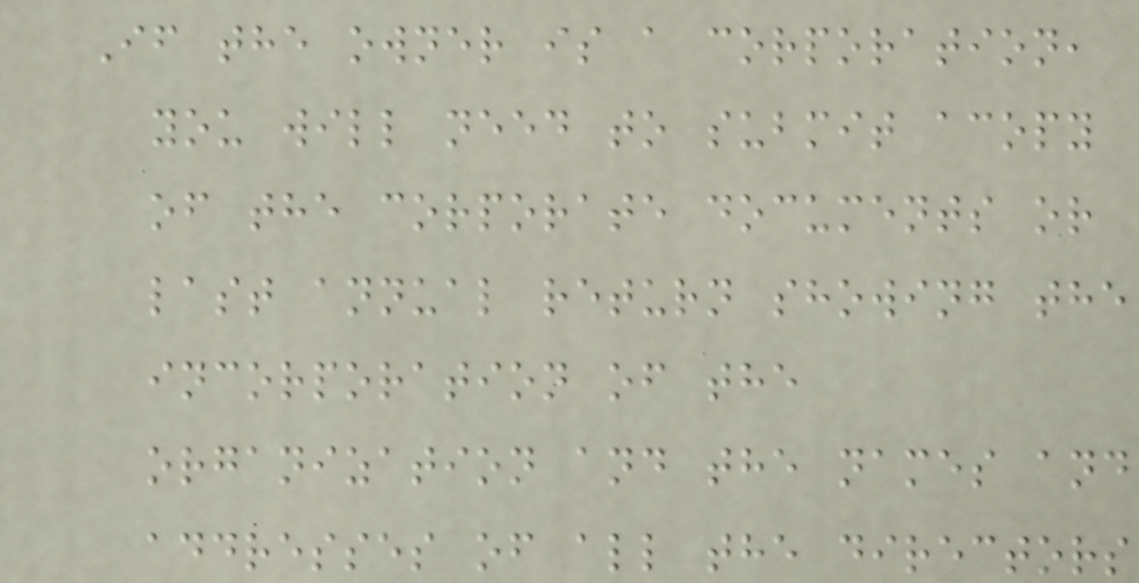If the owner is a corporation,
you will need to submit acopy
of the corporate documents or
last annual return showing the
incorporation of the
organization and the names and
addresses of all the directors
